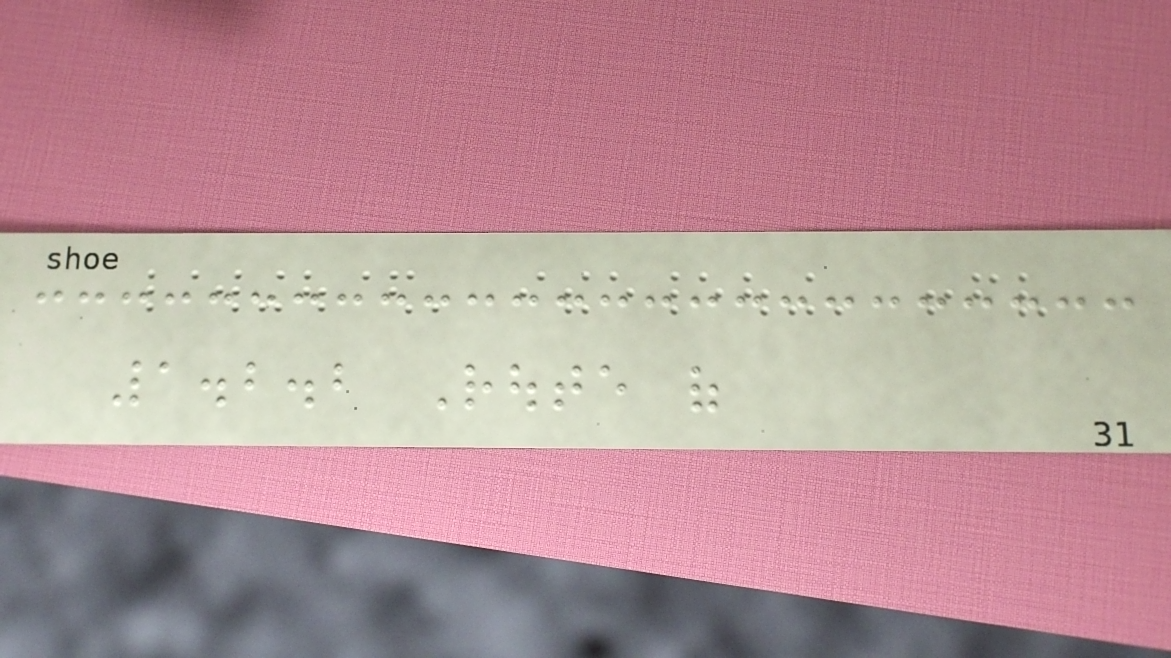1.2.2 Route of
